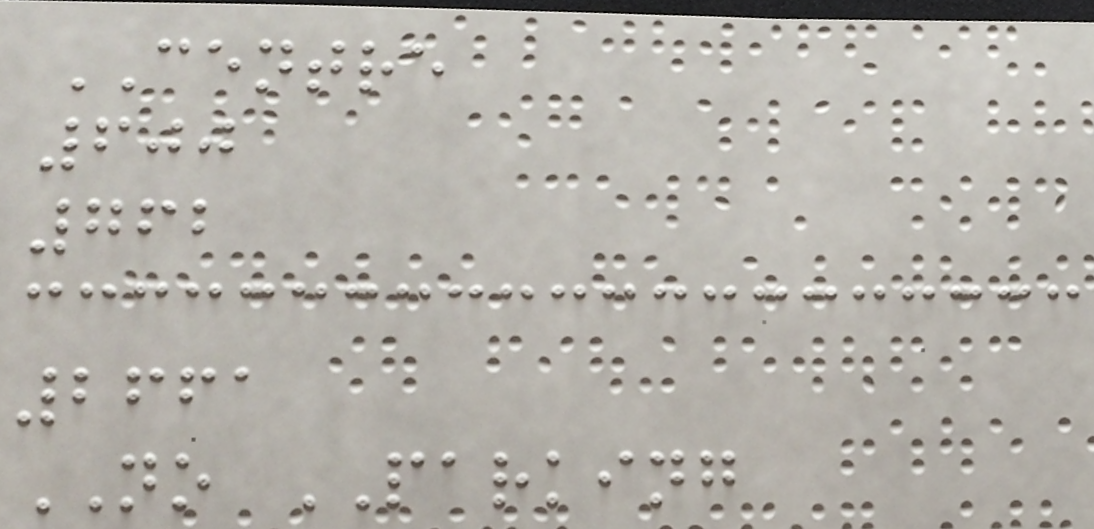CENTRE
600
762
2661
NO PARKING
